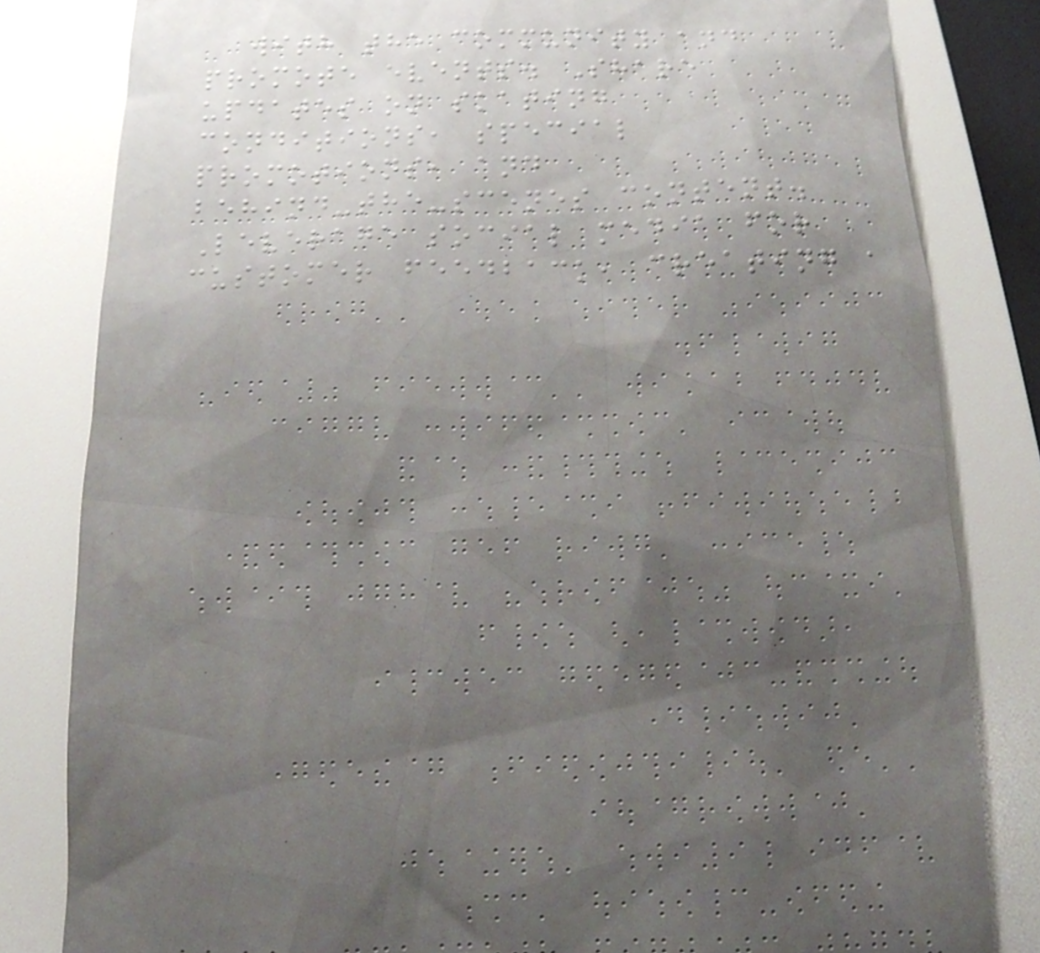with the community and
promote events. Share
updates on skating
conditions, special
promotions, and
behind-the-scenes content.
Leverage social media for
customer feedback, creating a
